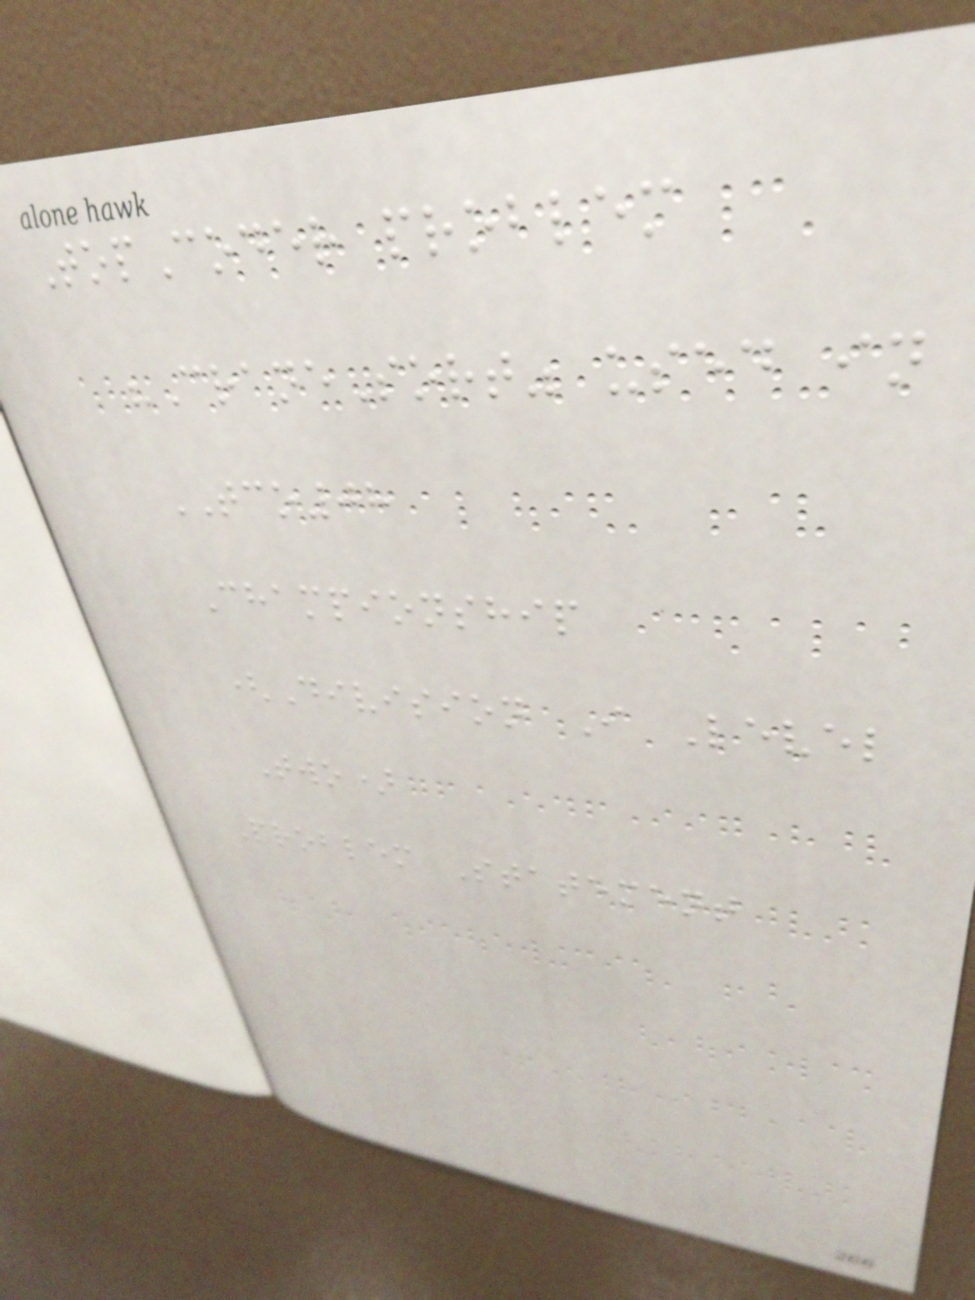TopCoder problem
"CraneSort" used in
TCO08
Championship
(Division I Level
Two)
Problem Statement
